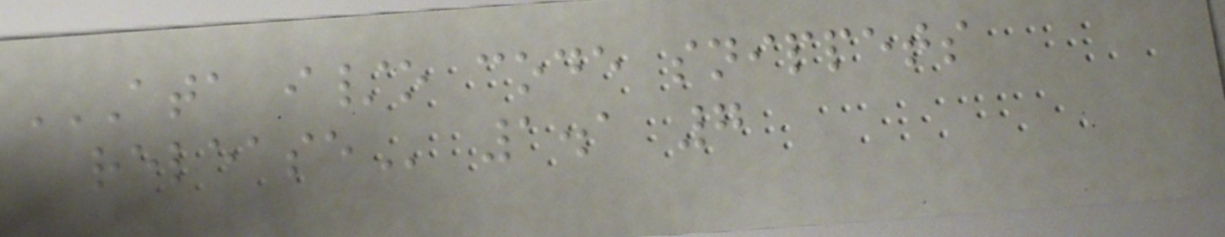ATA I/O CODE SNIPPETS
RELEASE 1.1 7
